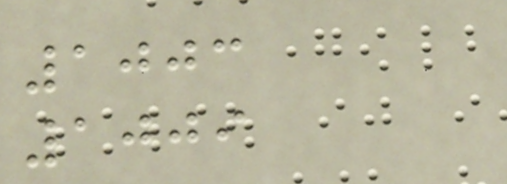1003
1009
